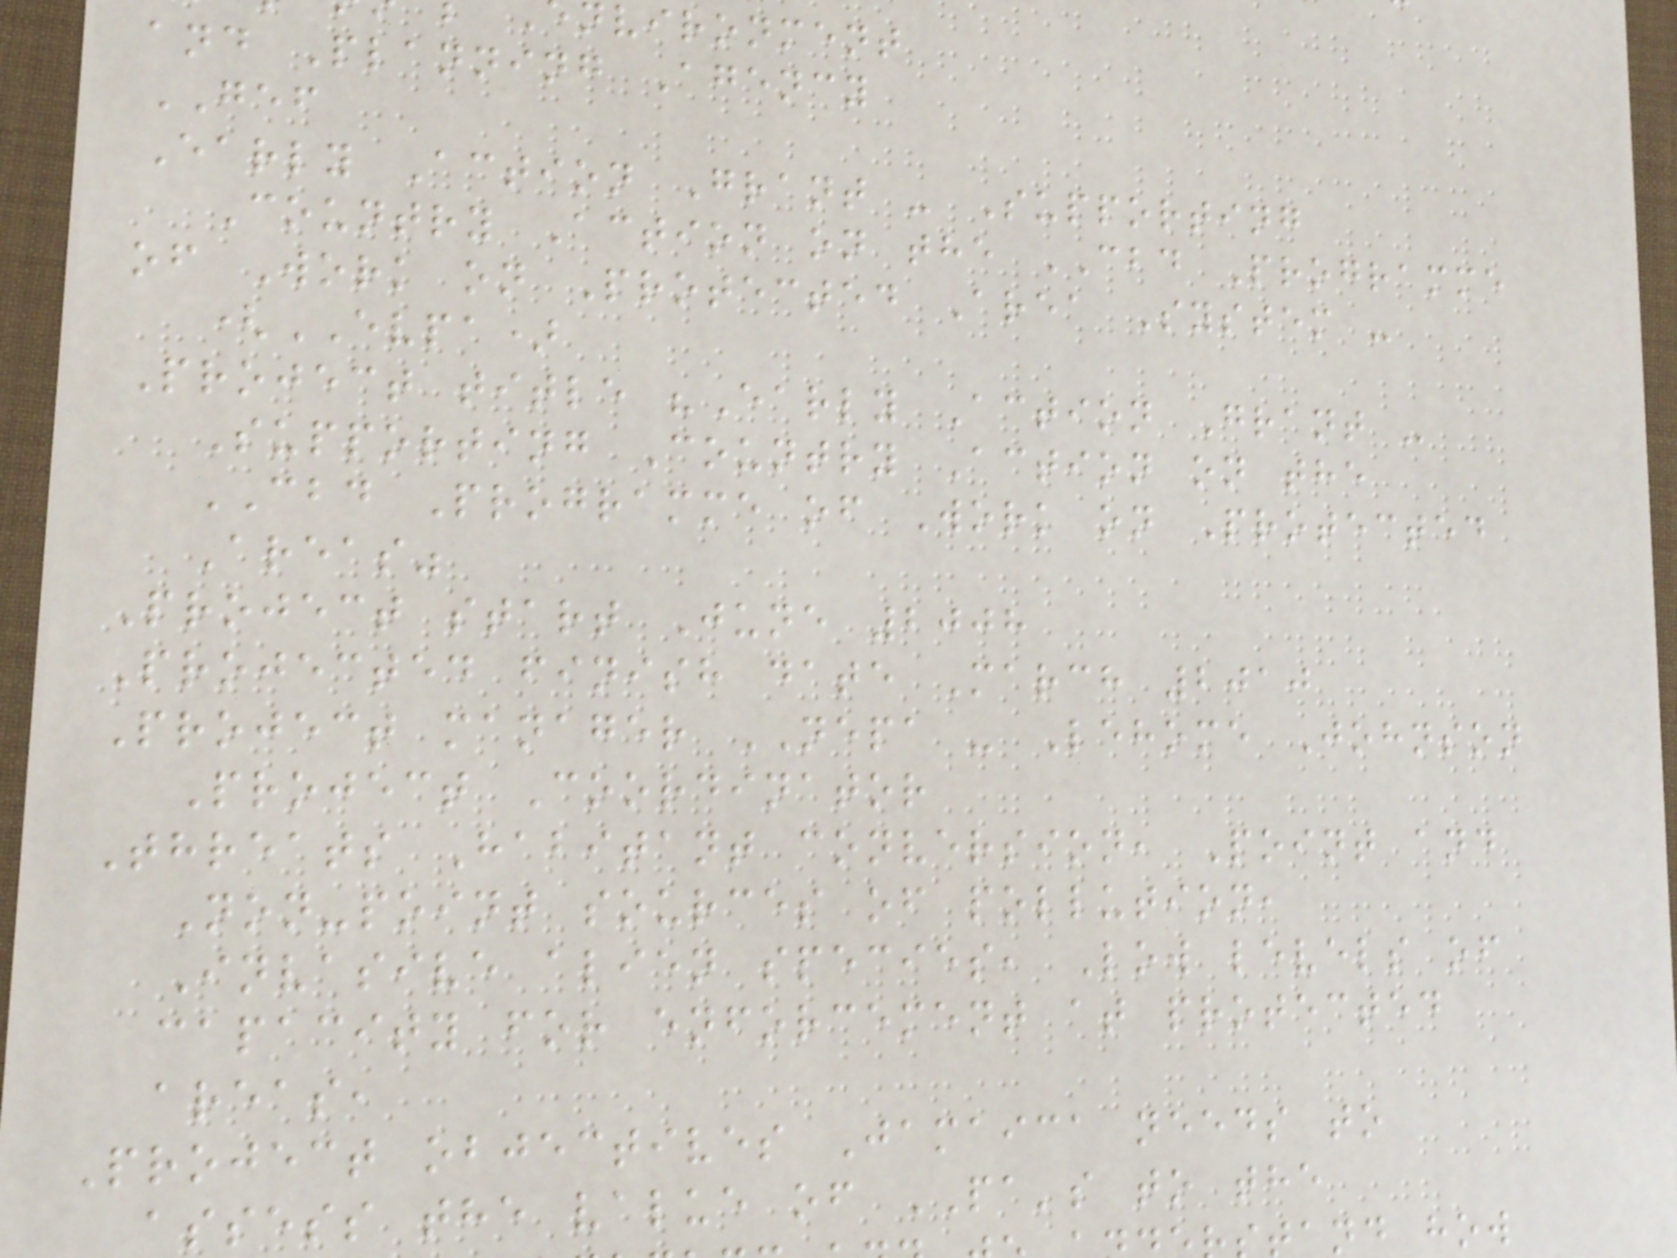nvironment
and Planning Agency
GEF
Early Action Grant - Supporting
Country Action on the CBD Programme
of Work on Protected Area System -
(EVPA)
Project title "Early Action Grant -
Supporting Country Action on the
CBD Programme of Work on Protected
Areas"
Project start June 2008
Projected finish date March 2010
Project manager NEPA - Lehome Johnson
Project Coordinator
Threats Habitant conversion, Point and
Non-point sources of pollution,
Invasive alien species, Low levels of
capacity for enforcement at protected
areas,
Project objectives Jamaica needs to
assess the value of PA's to the
